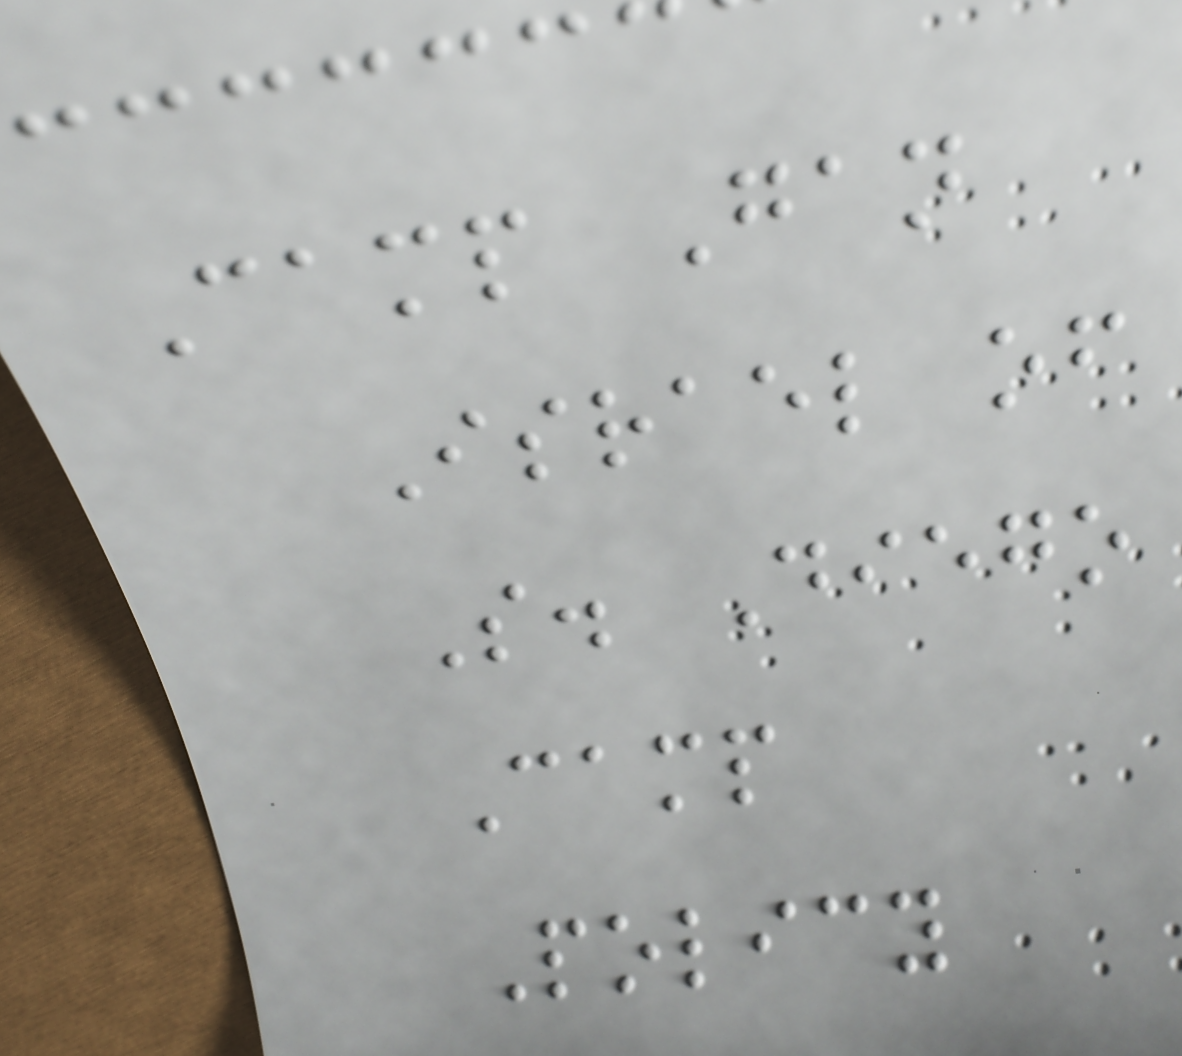Camp Gan
Israel of
S. Diego
Camp
Policy
